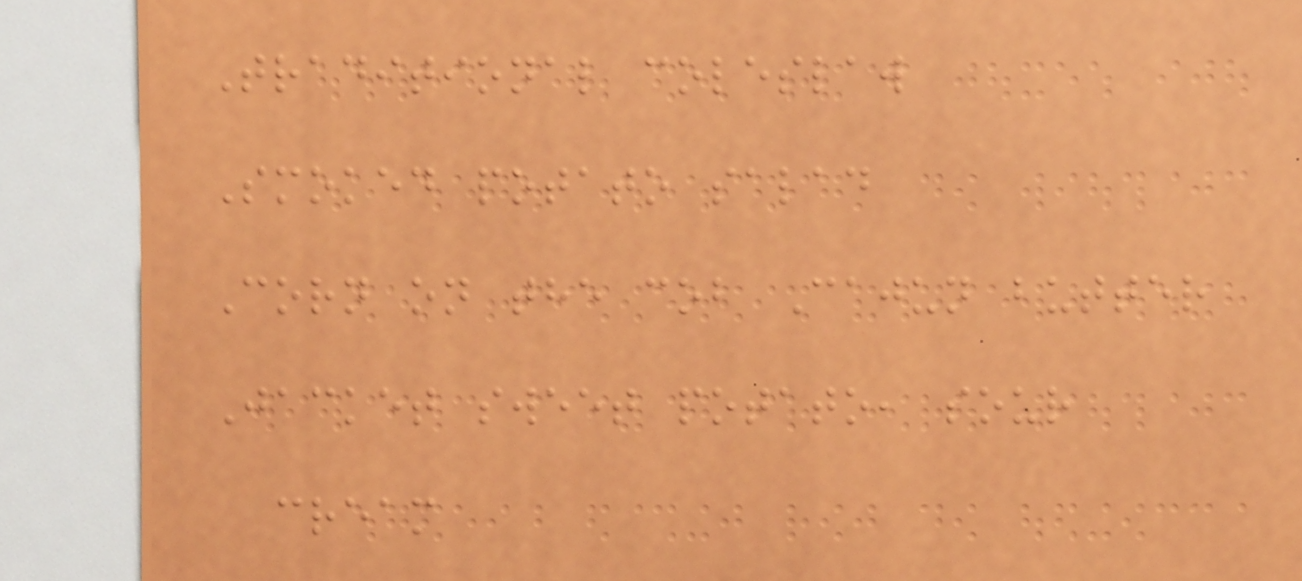Traditional coleslaw
Smoked potato salad
Corn on the cob Cajun butter
Jacket sweet potato, sour
cream
